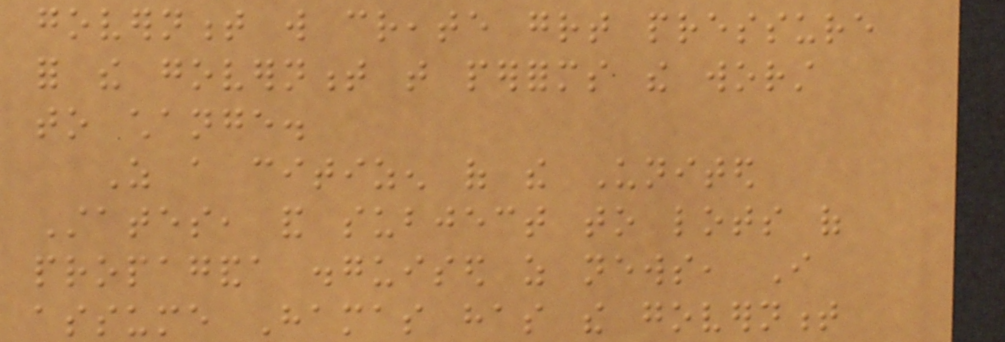government will create great pressure
for the government that performs the worst
to change.
As a citizen of the United
States, and subject to lots of
propaganda disguised as news, I
assume Hamas has the government
